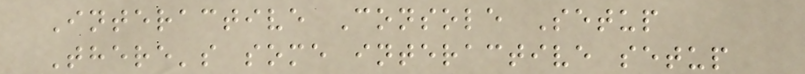Interactive Console Setup
There's some interactive setup
